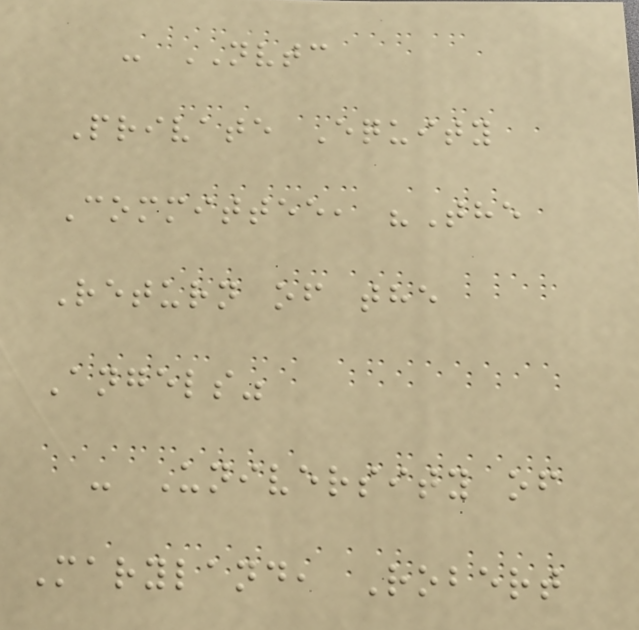- NVTC
Private Equity
Committee, "The
Return of the
Angels"
- University of
Maryland, Robert
